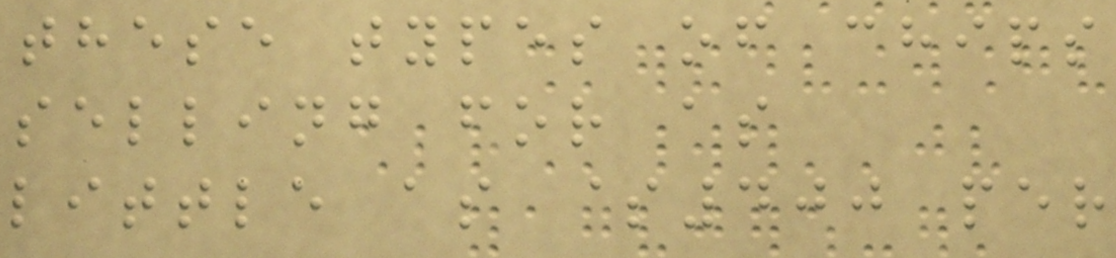these types of chips
selling for as
little as $400 per
